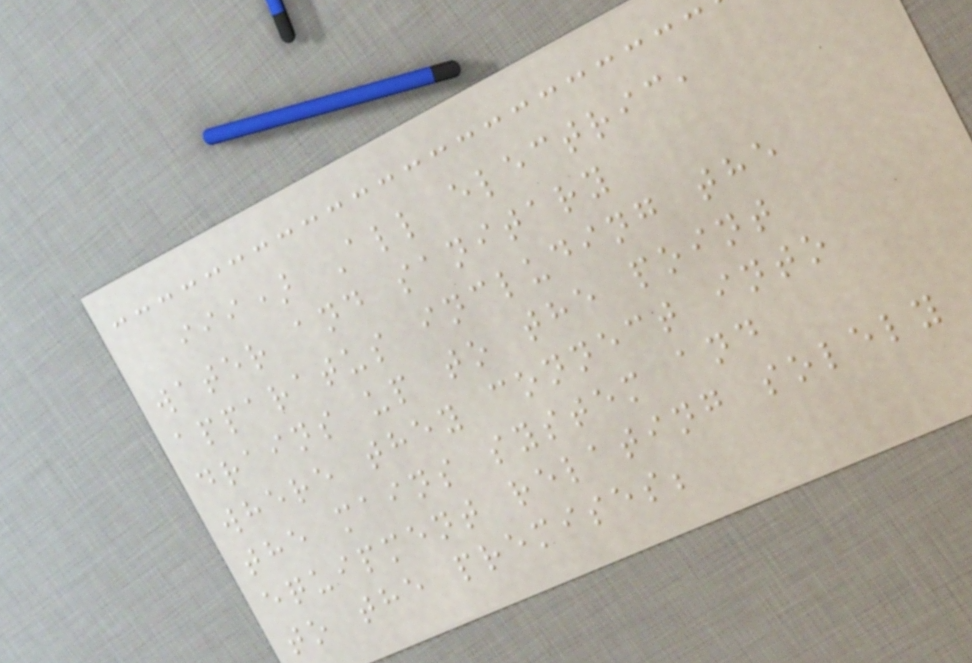iii) All electric,
water and sanitary
apparatus including the
drains up to the point
where they connect into
the mains system and
equipment relating solely
to the premises;
